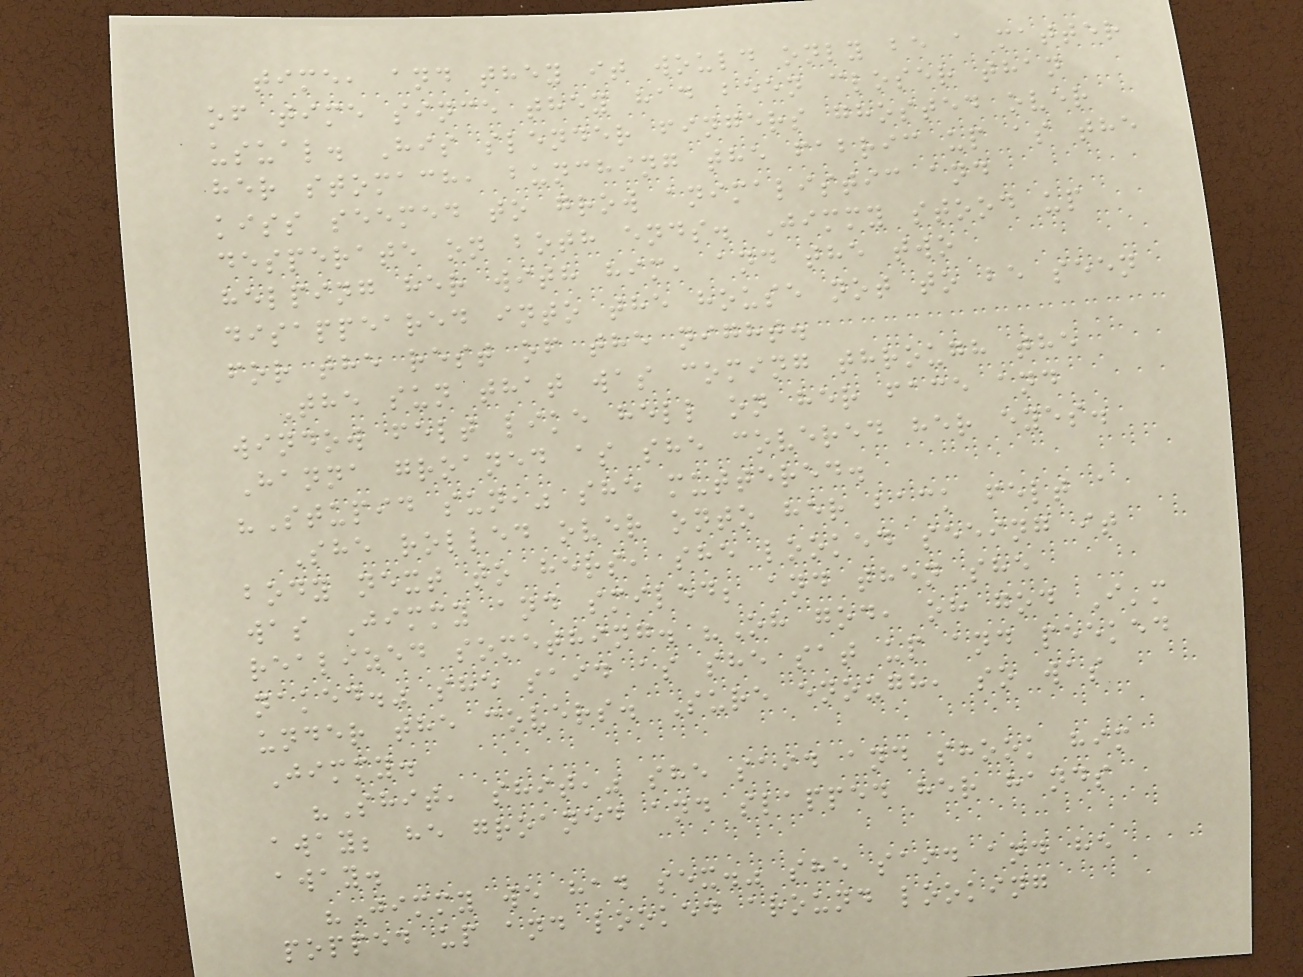time, and they it would only be a matter
of time since they had been closer than
usual. His slender fingers ghosted over
her stomach, bunching the fabric up as the
kiss seemed to grow animalistic and
desperate on both ends. Jimmy stood up
helping her with him, and the two
disappeared into the house not to be seen
for the rest of the night.
The sun that was coming through the
window felt like hell on her face and
Hanna groaned as she covered her eyes.
"Stupid sun," she muttered.
She rolled over onto her back felt a
body next to hers, she looked seeing it
was Jimmy and smiled; and then she
realized something. "Oh god, oh god I'm
naked." she said as she sat up and peeked
under the covers. Sure enough, so was
Jimmy.
"Shit, shit," she said and shook him
away; he groaned and slapped her hands
away.
"Jimmy we had sex." she said and he
popped up and looked around looking
